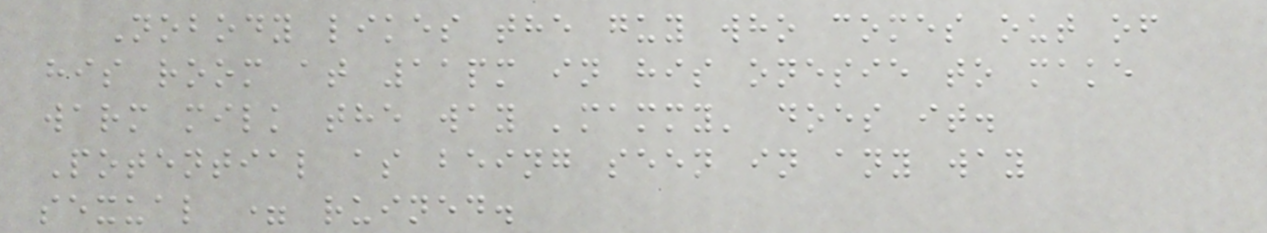Nobody likes the guy who comes out of
his room at 11pm in his onesie to make
warm milk the way 'mammy' does it.
Potential as being seen in any way
sexual = ruined.
